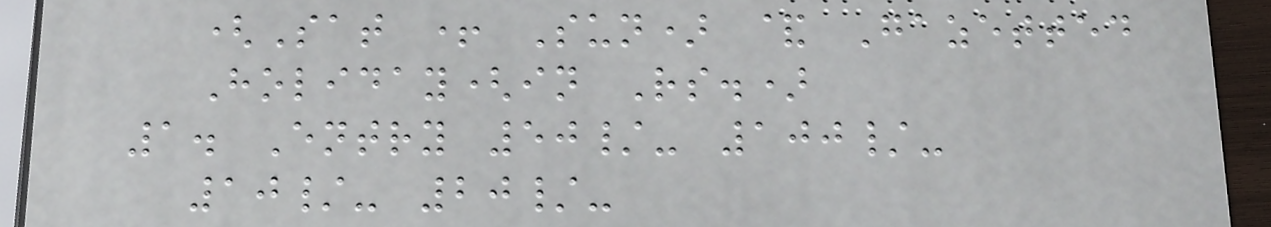(Sat + Sun) & Gazetted
Holiday(in Rs.)
1. Entry 50/- 100/-
10/- 20/-
